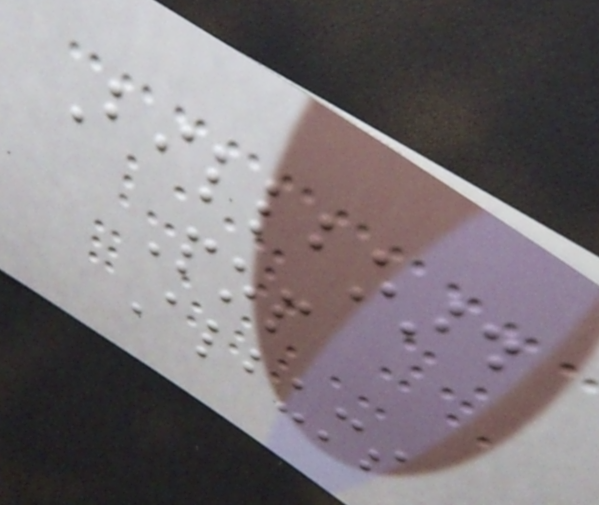Billboard
Pop
Albums
